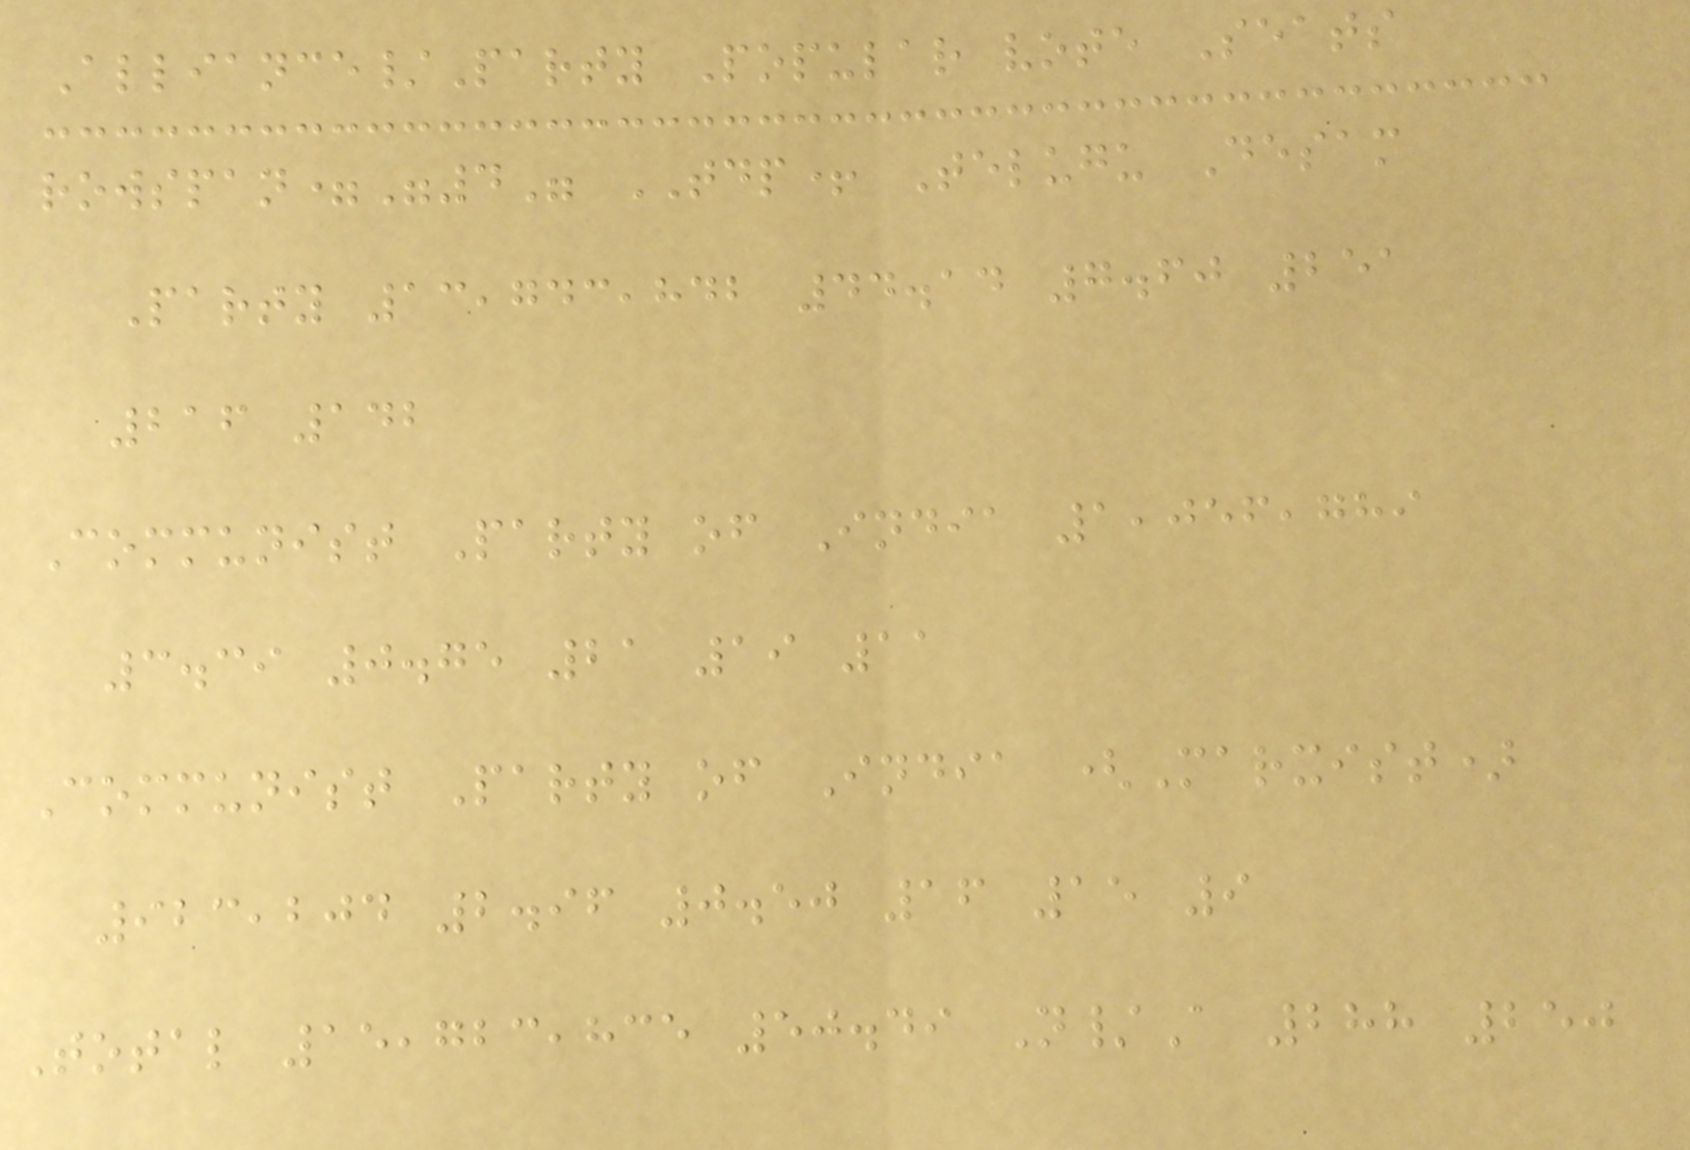Alliance/Party Popular vote Seats
rowspan="4" TDP+ Telugu Desam
Party 13,743,842 44.14 7.60 251
216 142
Communist Party of India 1,056,789
3.39 0.75 21 19 11
Communist Party of India (Marxist)
923,204 2.96 0.50 16 15 9
Total 15,723,835 50.49 N/A 288 250
